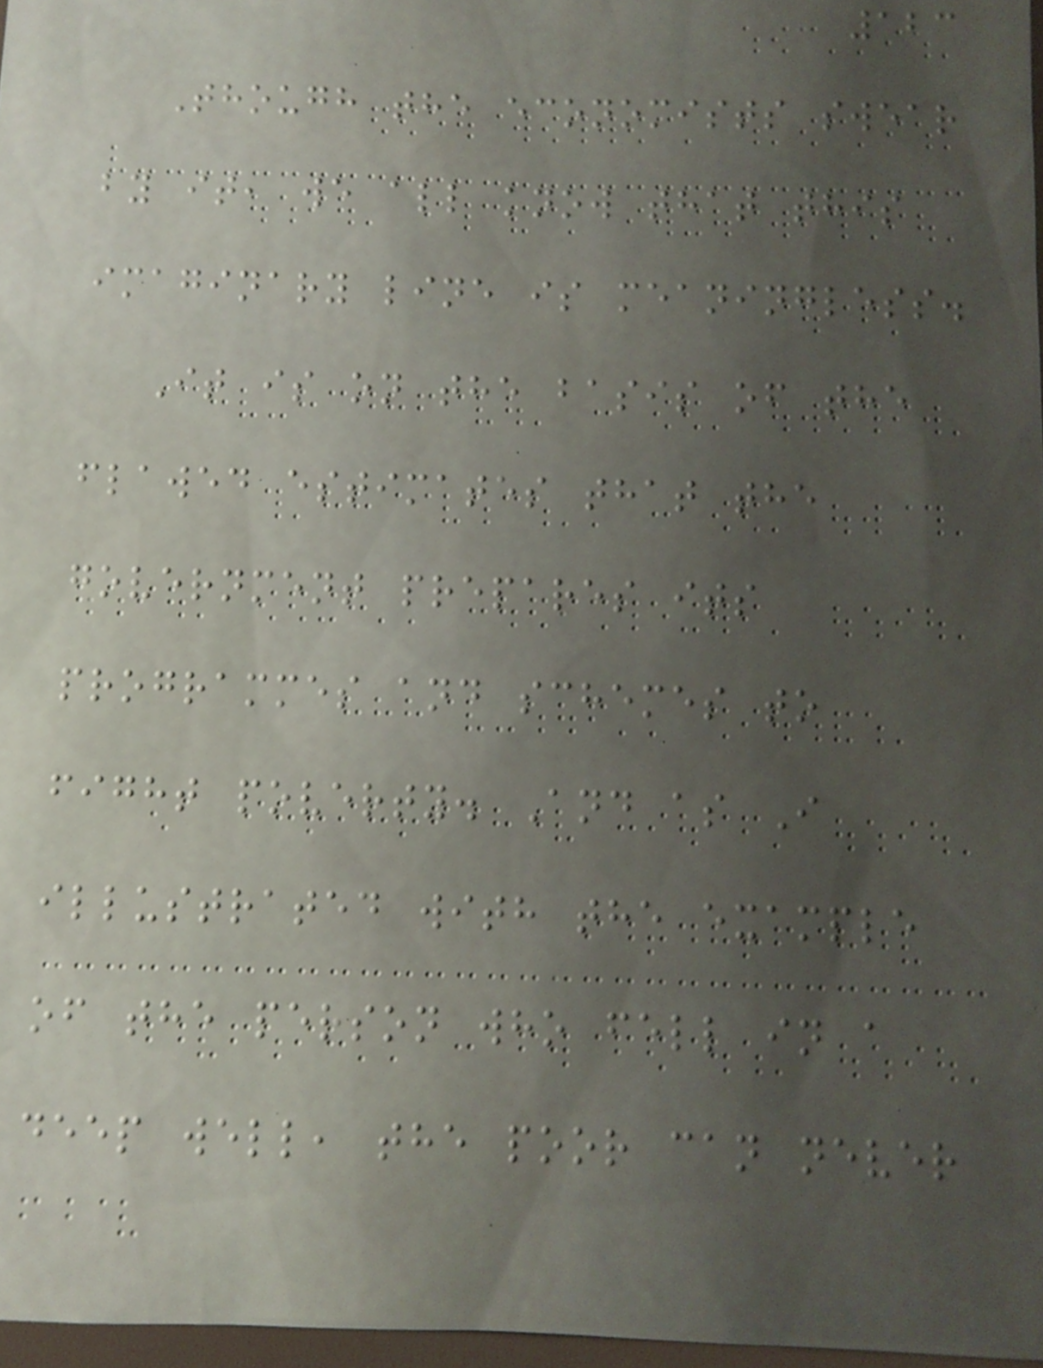123
Though the economists swear
by it, we all know that this
imaginary line is meaningless.
It is on the basis of the
flawed estimates that the
government prepares its
programmes and schemes to
fight poverty. And as I
illustrated with the example
of the person who fell in a
deep well, the poor can never
